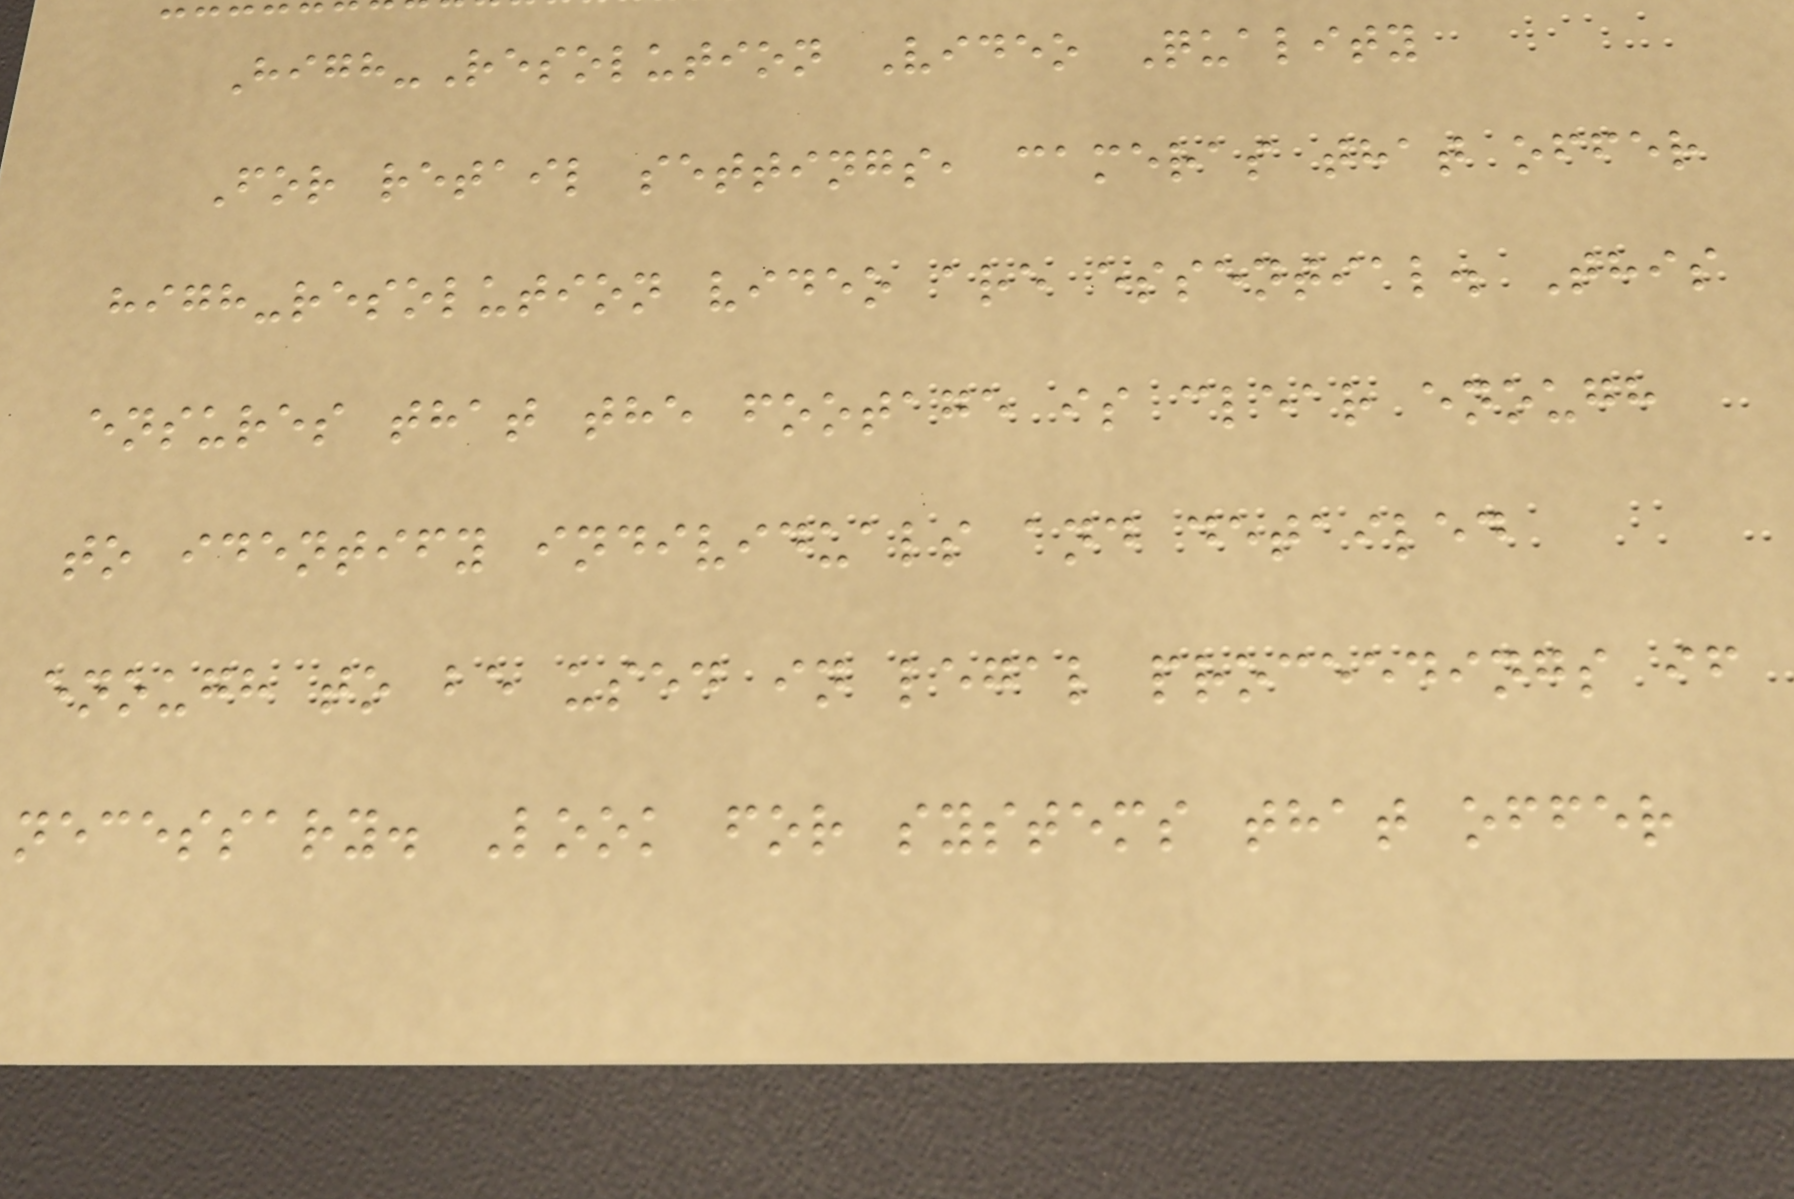High-Resolution Video Quality
For retail settings, cameras that offer
high-resolution video are essential. This
ensures that the footage is clear enough
to identify individuals and detailed
enough to be used in legal proceedings if
necessary. Look for systems that offer
